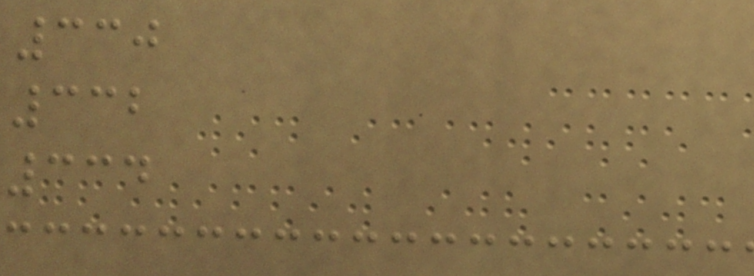330
332
334
